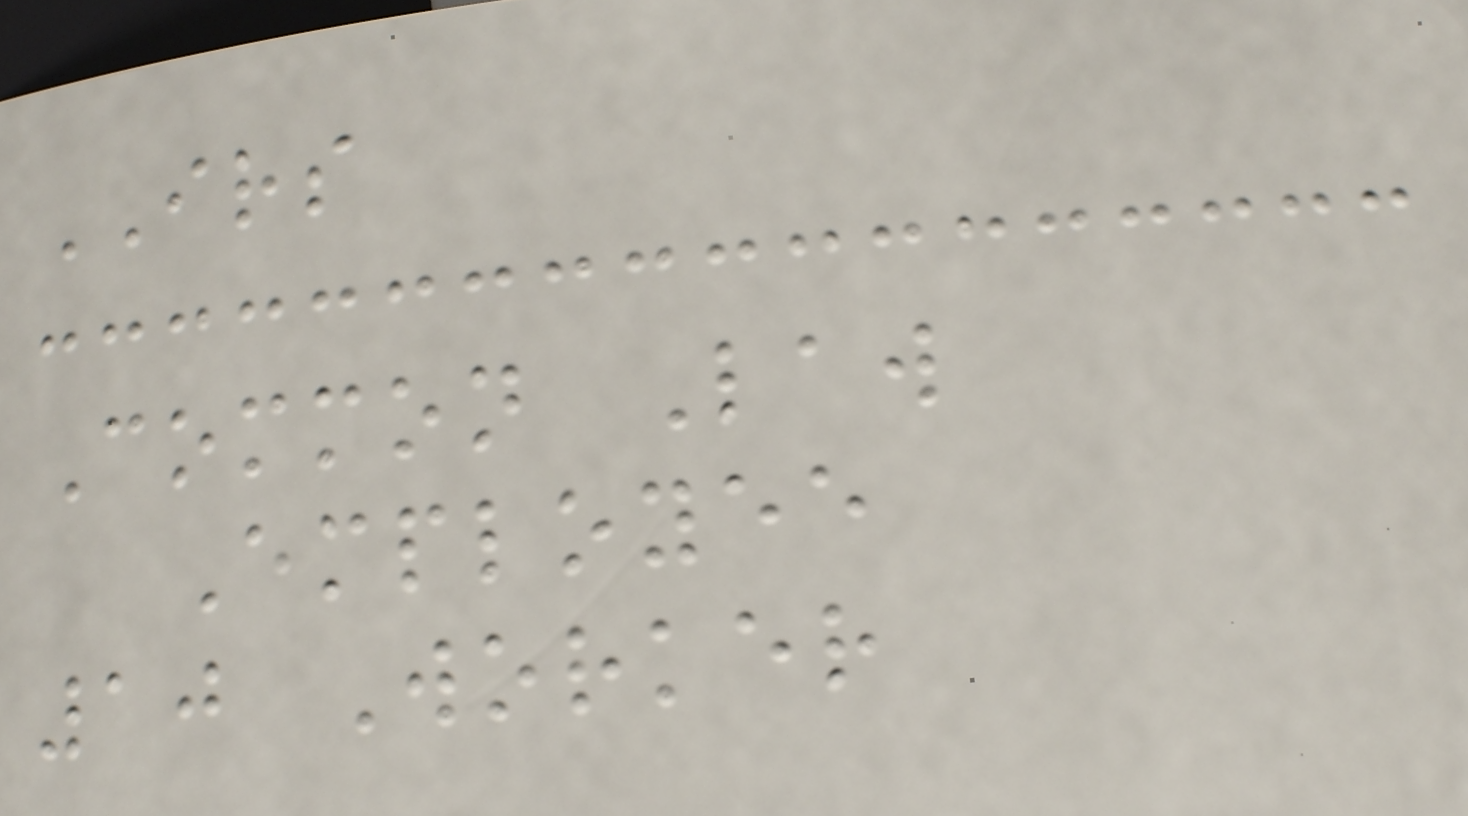IRS
Common Law
Employee
10 Worker
